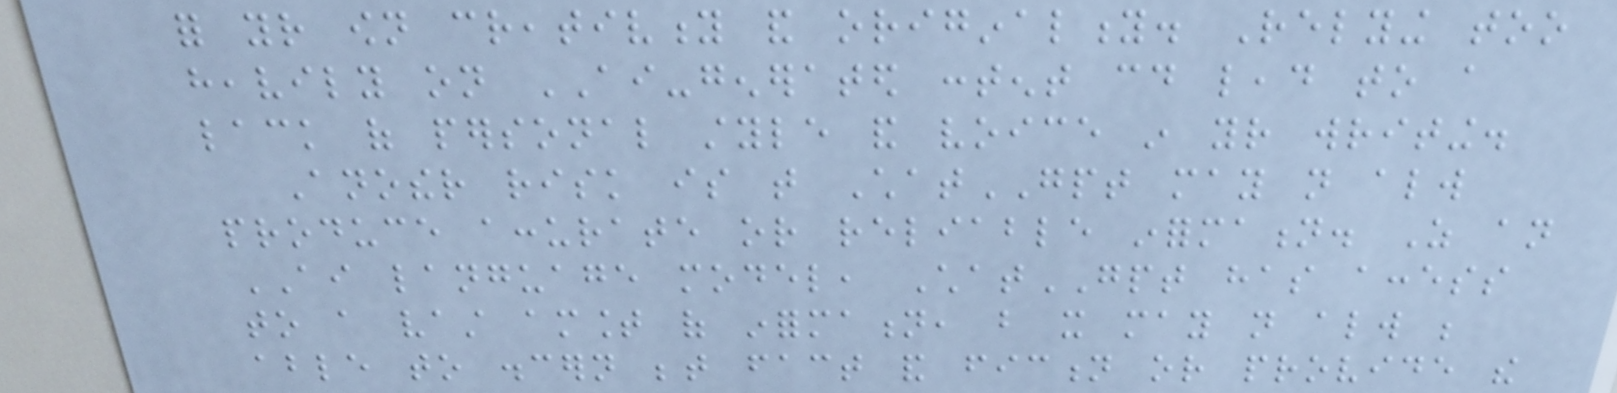for your own creativity and originality. Relying too
heavily on AI-generated content could lead to a
lack of personal style and voice in your writing.
Another risk is that ChatGPT may not always
produce accurate or reliable information. As an
AI language model, ChatGPT has access
to a vast amount of information, but it may not always be
able to discern between fact and fiction or provide the
